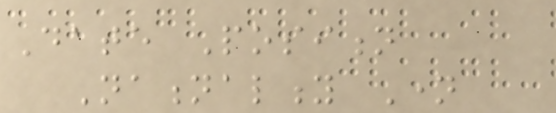Date Position
Nationality Name
